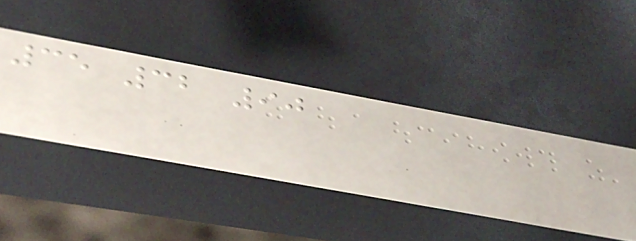35 32 90
